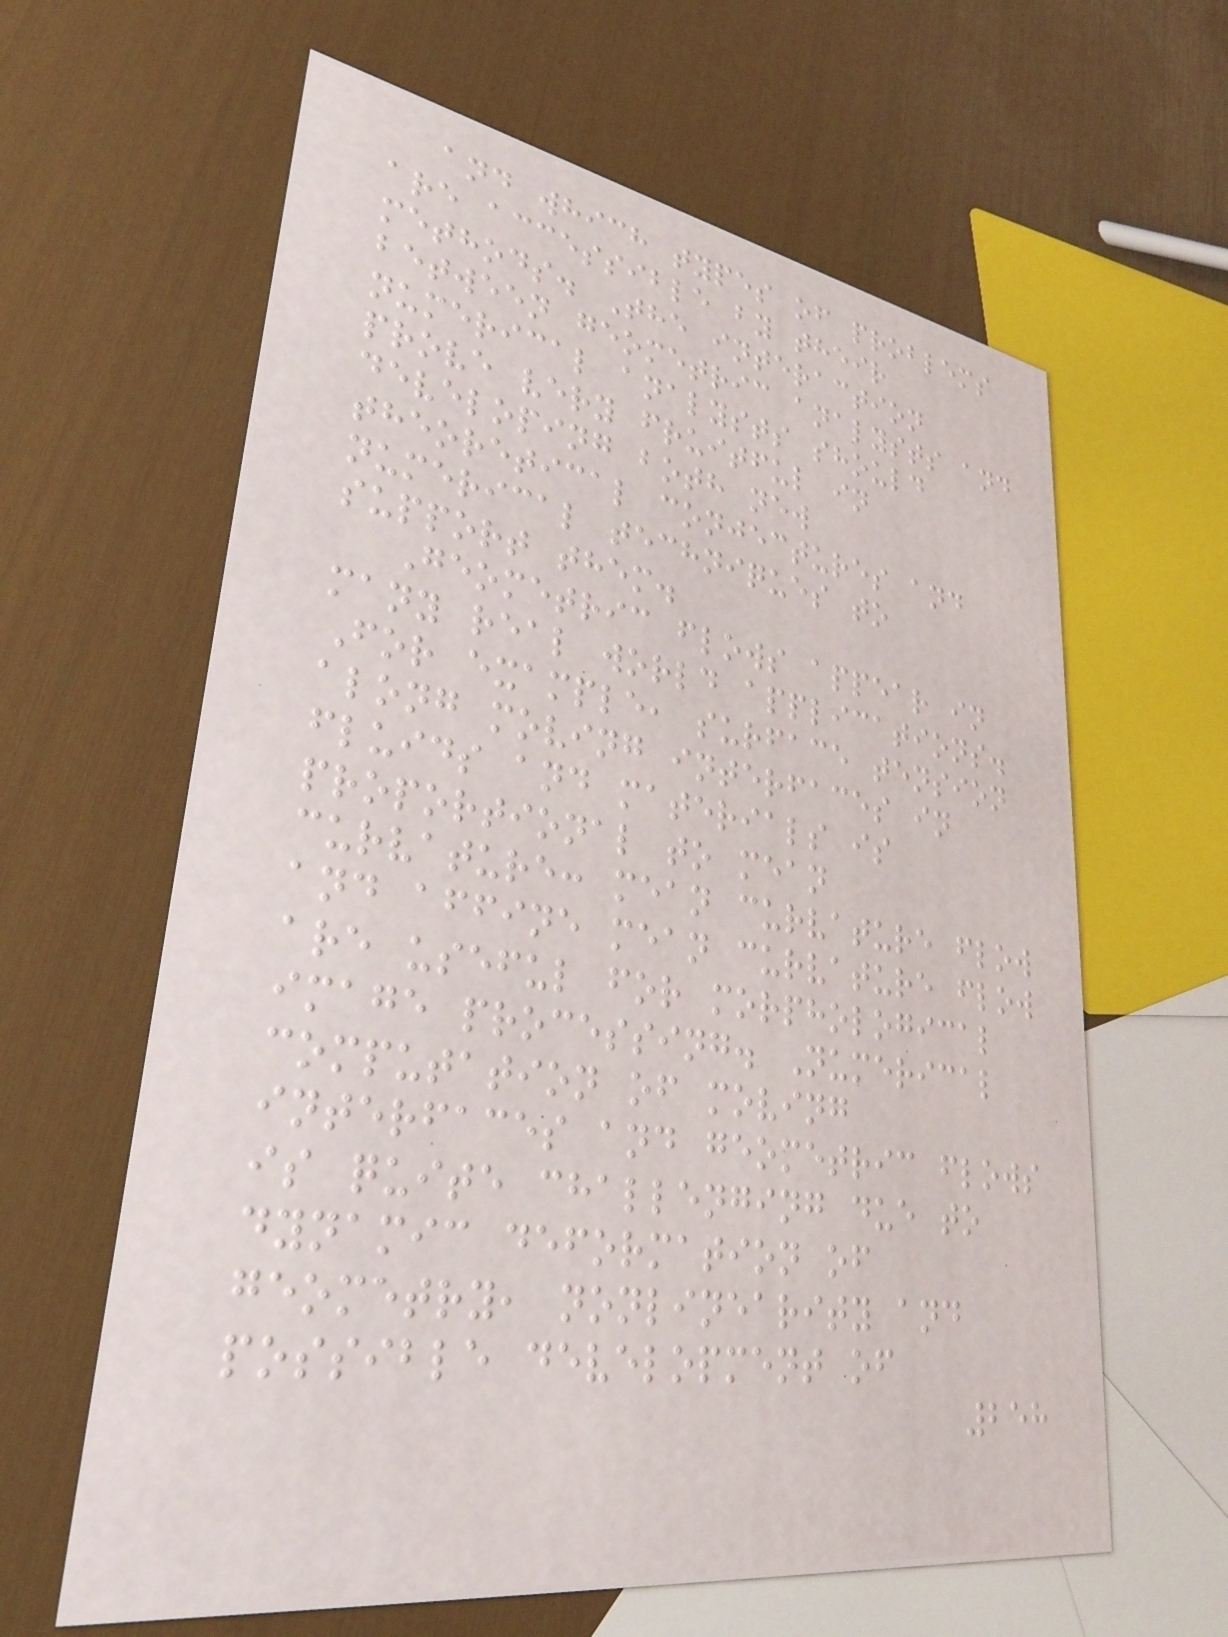and which types of problems
are accessible by their
methods. The interaction
between geometric analysts and
numerical analysts should
prove very fruitful in
developing both new
theoretical conjectures and
numerical techniques to
support them.
Geometric flows appear in
many real world applications.
For example, surface tension
along moving interfaces in
fluids and materials is
proportional to mean
curvature: mean curvature flow
and affine mean curvature flow
are useful for morphological
image processing. Numerical
computation of moving
interfaces and geometric flows
is quite challenging due to
dynamic deformation of
geometry, nonlinearity and
possible development of
258
